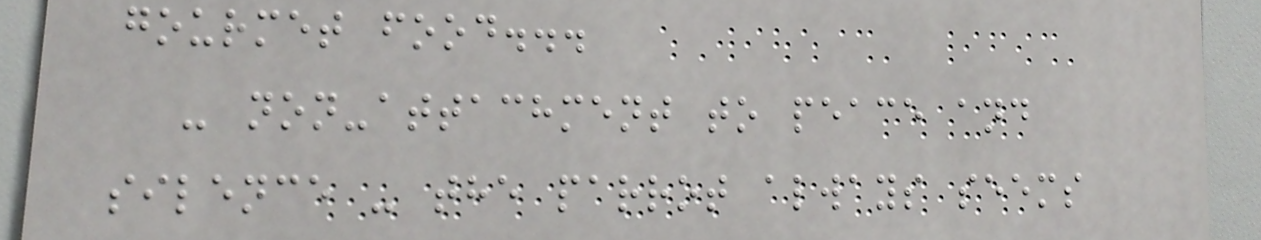gourmet food...
- non-attachment to peace and
silence - the parrot always seems
